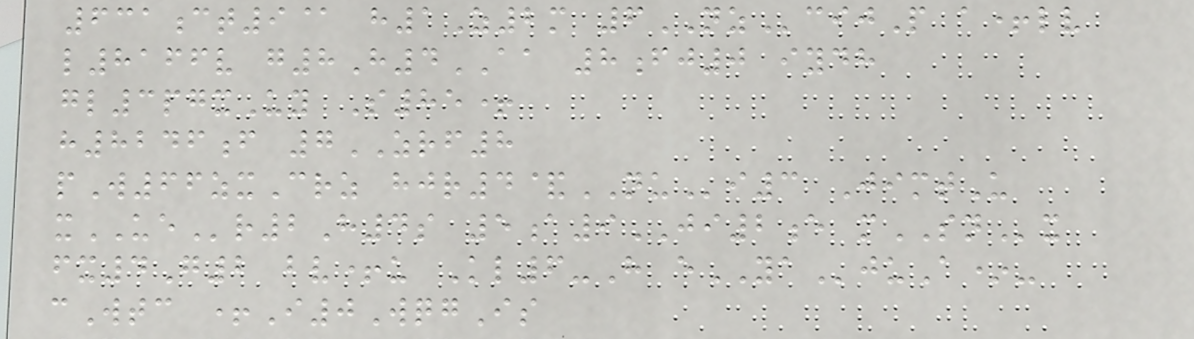631ct9@ h1Z2m 6NZcijP a+lv
l8166v g8H4AA 8fj0 iydh
gl3pgxUy S85+
h8246f 7ZRF8
pW66zxCrz hjr4&NUi3 JimtU
xUEr2H4s 5a9JI2e mSNx
fx4G2 bv+u Kl6-H eYAjuA*-
cWtc +I0WqgIs
